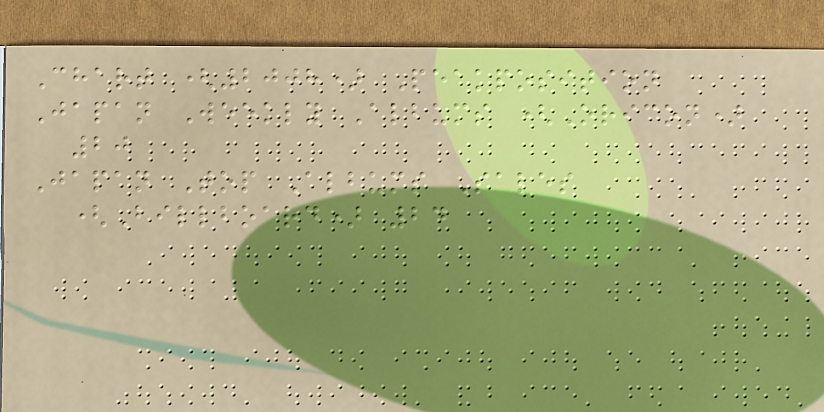Chart (2008) Peakposition
Japan Weekly Albums (Oricon)
20
Japan Top Albums Sales
(Billboard) 24
